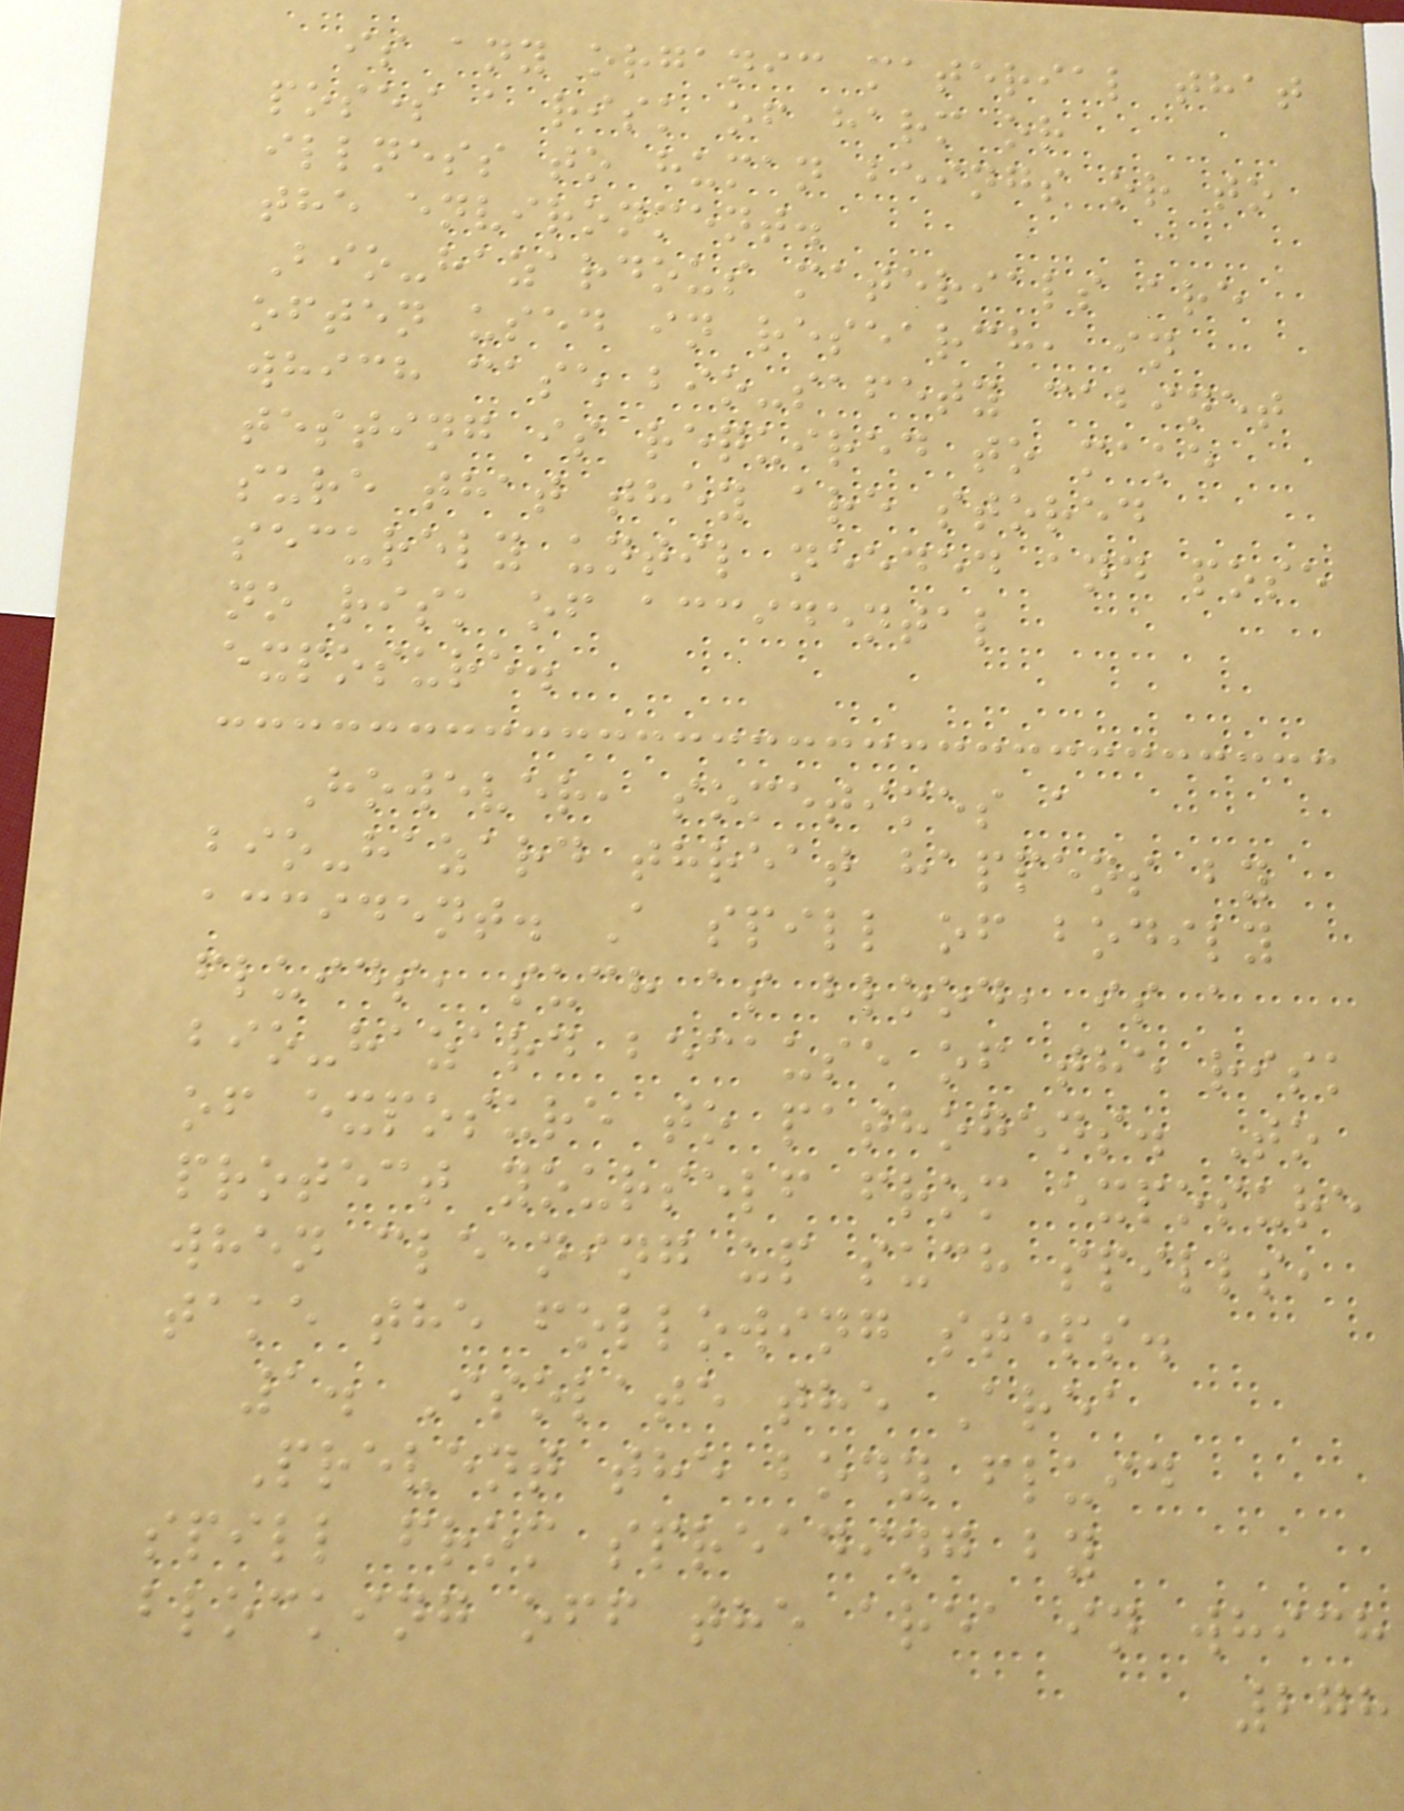is any organic material that
poses a risk of harm or
illness to human beings or to
the environment.
Bio-hazardous materials are
often used in research, in
which case bio-safety cabinet
testing is required to make
sure that they are stored
securely until needed and pose
no risk of accidental
exposure.
However, sometimes a
bio-hazard threat happens by
accident. A spill of bodily
fluids, such as blood, is a
bio-hazard because of the risk
of exposure to pathogens. To
protect yourself from exposure
when cleaning up such spills,
take the following steps.
1. Isolate the Area
Prevent the body fluid
spill from spreading by
blocking off the area in which
278
